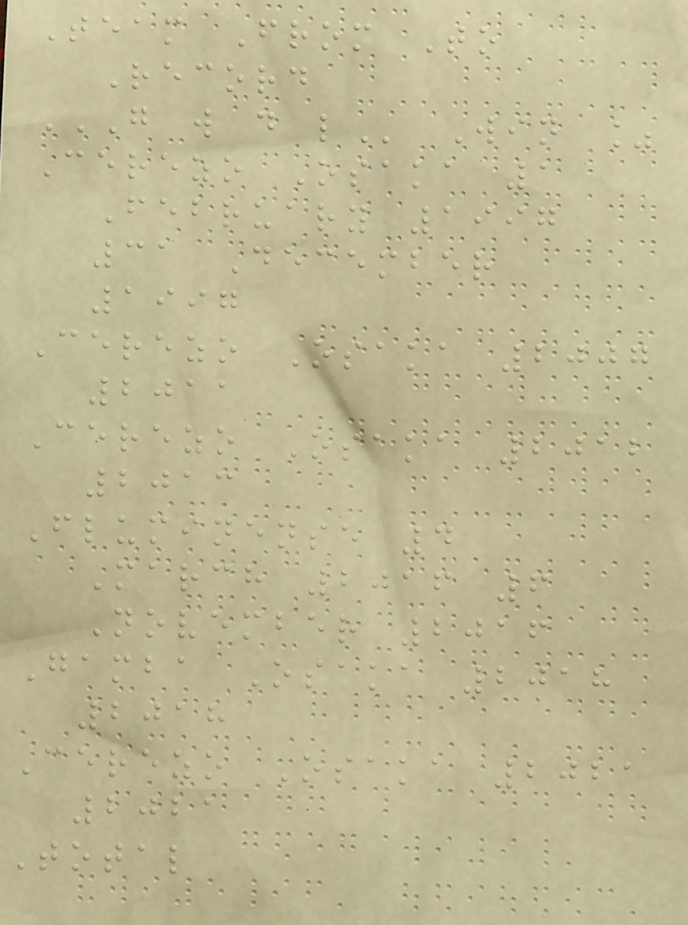Team From To
Record
G W D L Win %
Cerezo Osaka 1
February 1997
31 December
1997
Cerezo Osaka 2007
2011
Cerezo Osaka 2012
2013
Fluminense 4
March 2016 6
November 2016
Gamba Osaka 2018
2018
Cerezo Osaka 2021
2021
Total
